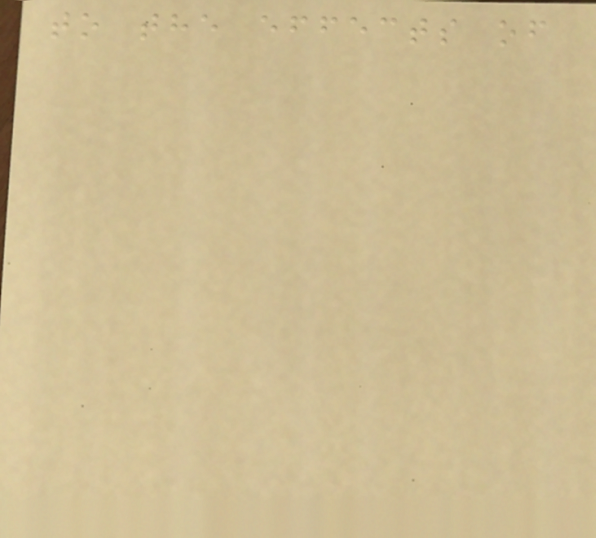to the effects of
